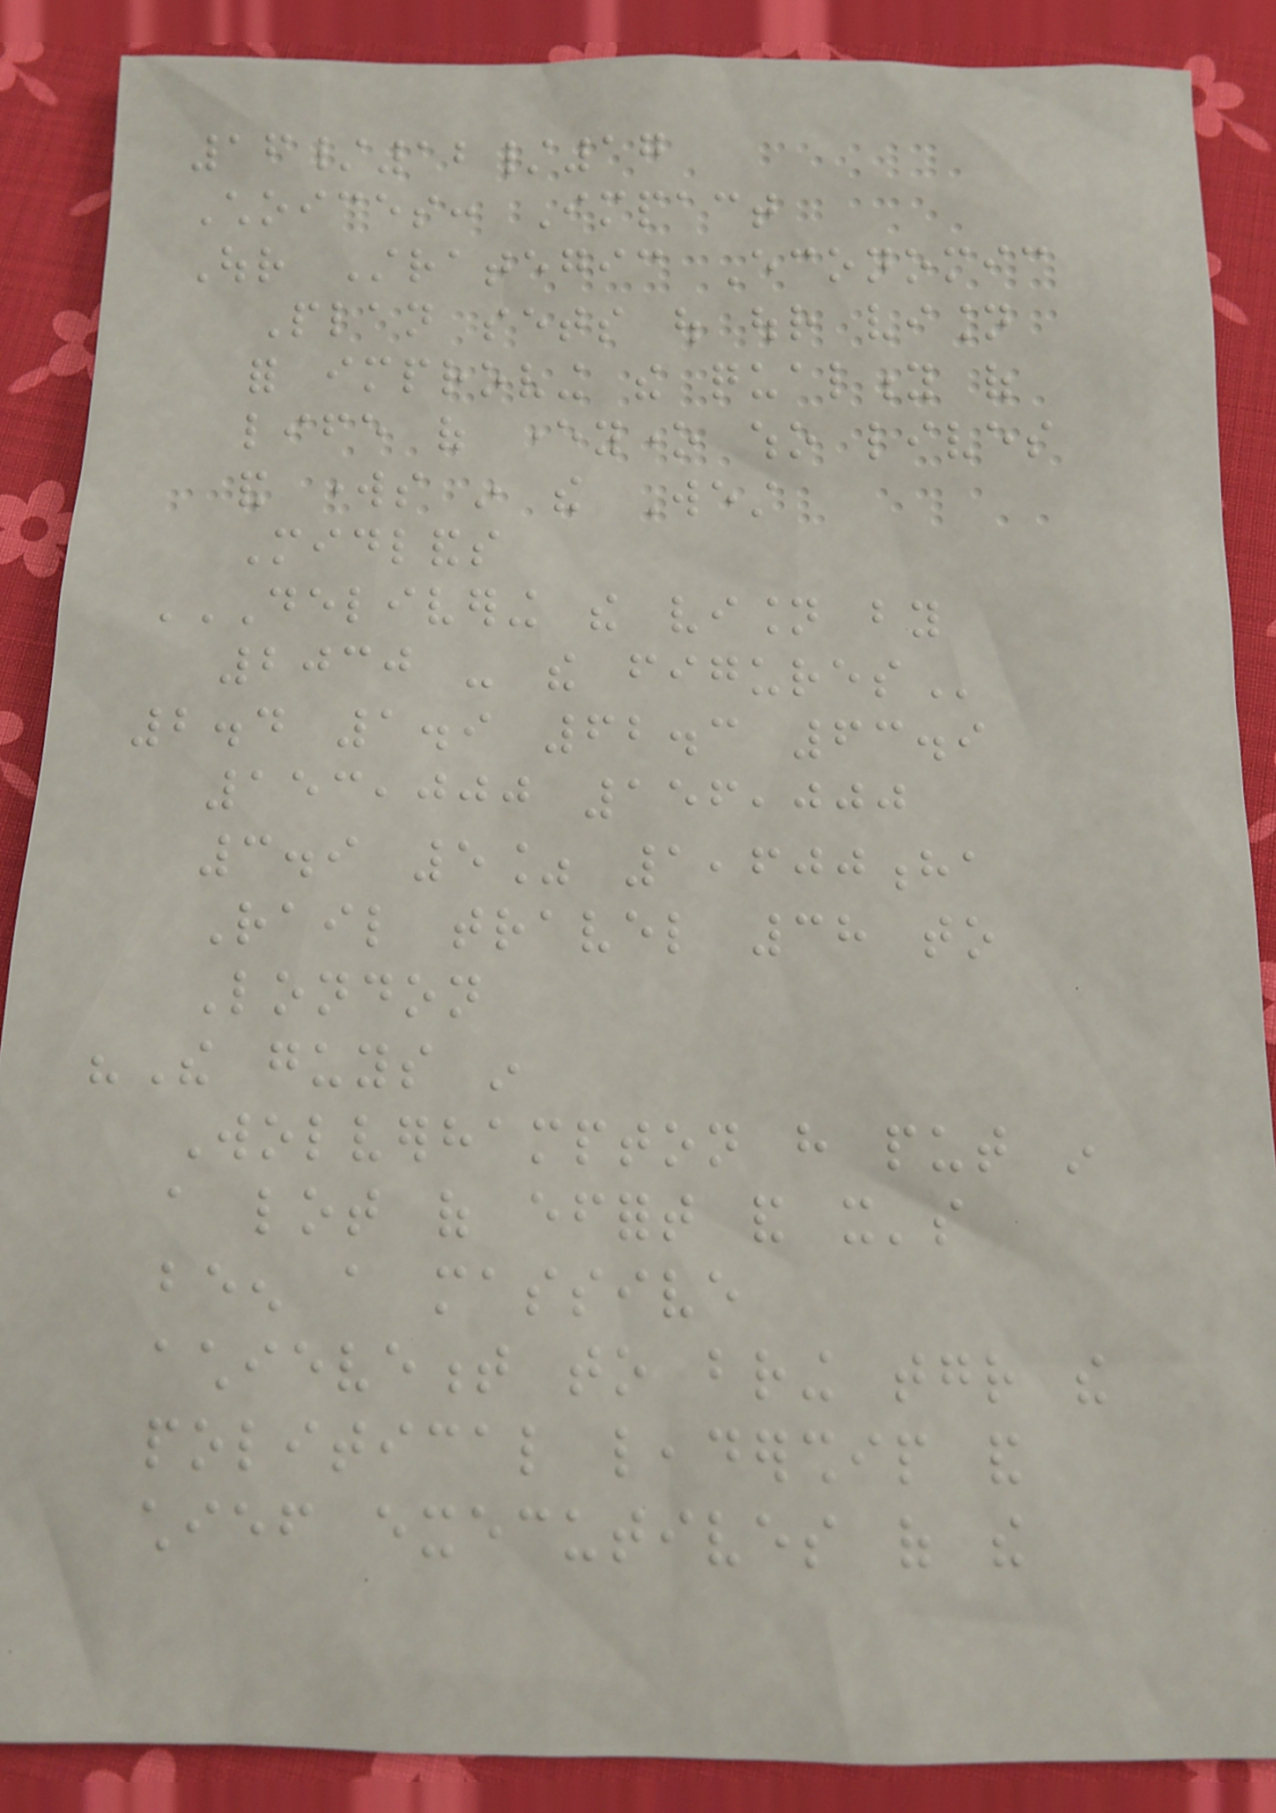16/12/17
Choices: Impact
Our Strategic Economic
Plan sets out our vision
for improving the quality of
life of everyone who lives
and works in the West
Midlands
DELIVERING THE VISION BY
2030 - THE FIGURES
2.4 1.9 62.3 63.9
153,000 156,000
3.9 5% 1,600ha
Rail travel 38 to
London
"The guys in
Wolverhampton have put in
a lot of effort and it's
been a massive
achievement to bring together the
political leadership and
chief executives of the
